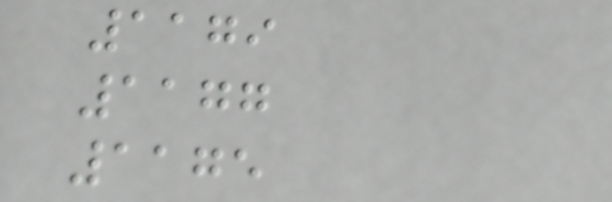1179
1177
1175
